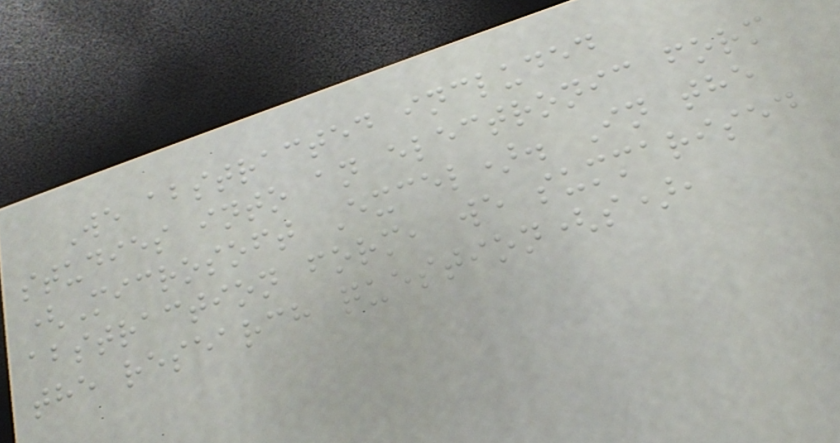We abstracted included
studies into an electronic form
(Microsoft Excel). In the
abstraction form, we summarised
the research question(s),
